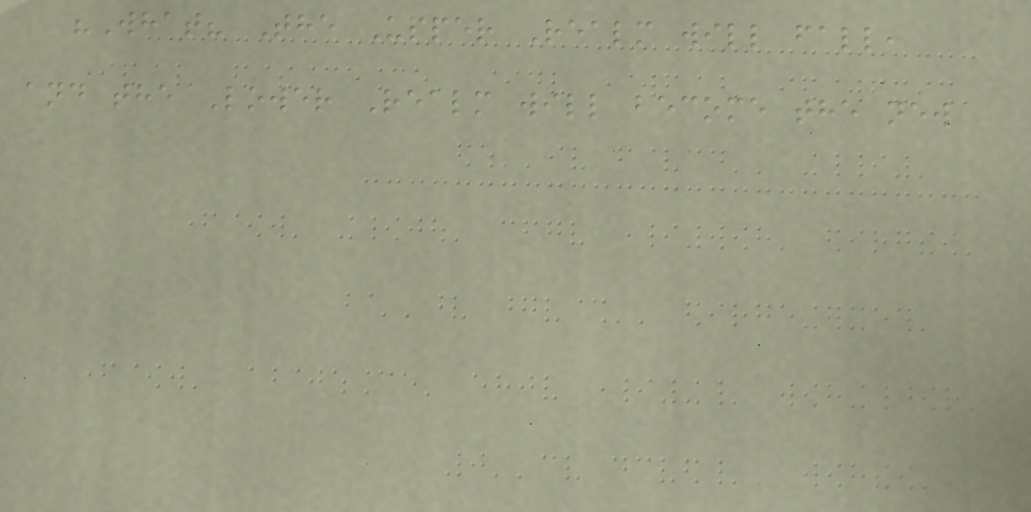"What? The Upper Realm will fall,
and the Lower Realm will become the new
